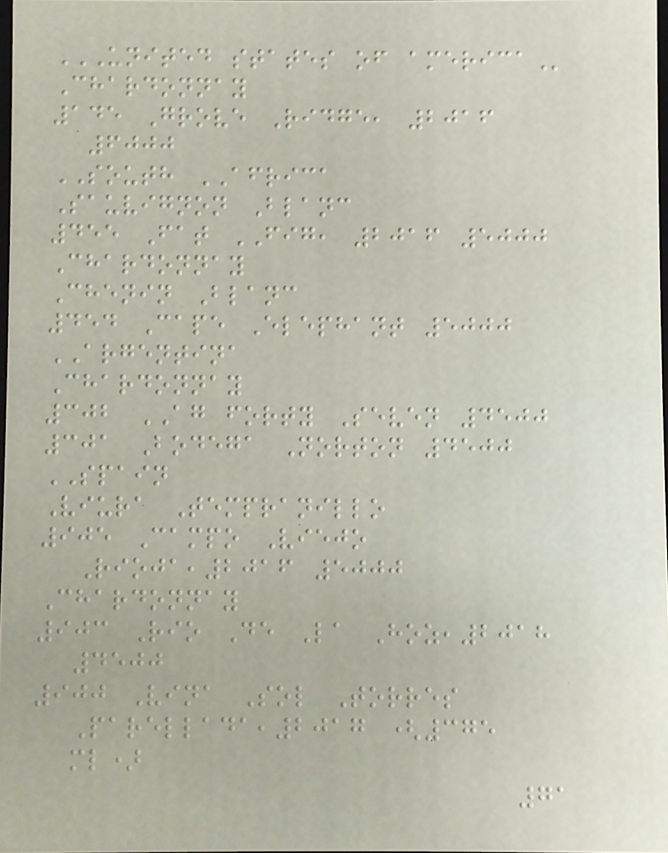UNITED STATES OF AMERICA
Chardonnay
145 Grove Ridge, 2016
6000
SOUTH AFRICA
Sauvignon Blanc
455 Fat FIG, 2016 5000
Chardonnay
Chenin Blanc
454 Cape Elephant 5000
ARGENTINA
Chardonnay
302 AG forty Seven 4500
301 Bodega Norton 4500
SPAIN
Viura Tempranillo
905 Campo Viejo
Rioja,2016 5000
Chardonnay
903 Rio De La Hoz,2018
4500
900 Vina Sol Torres
Parellada,2017 (375
ml)
71
